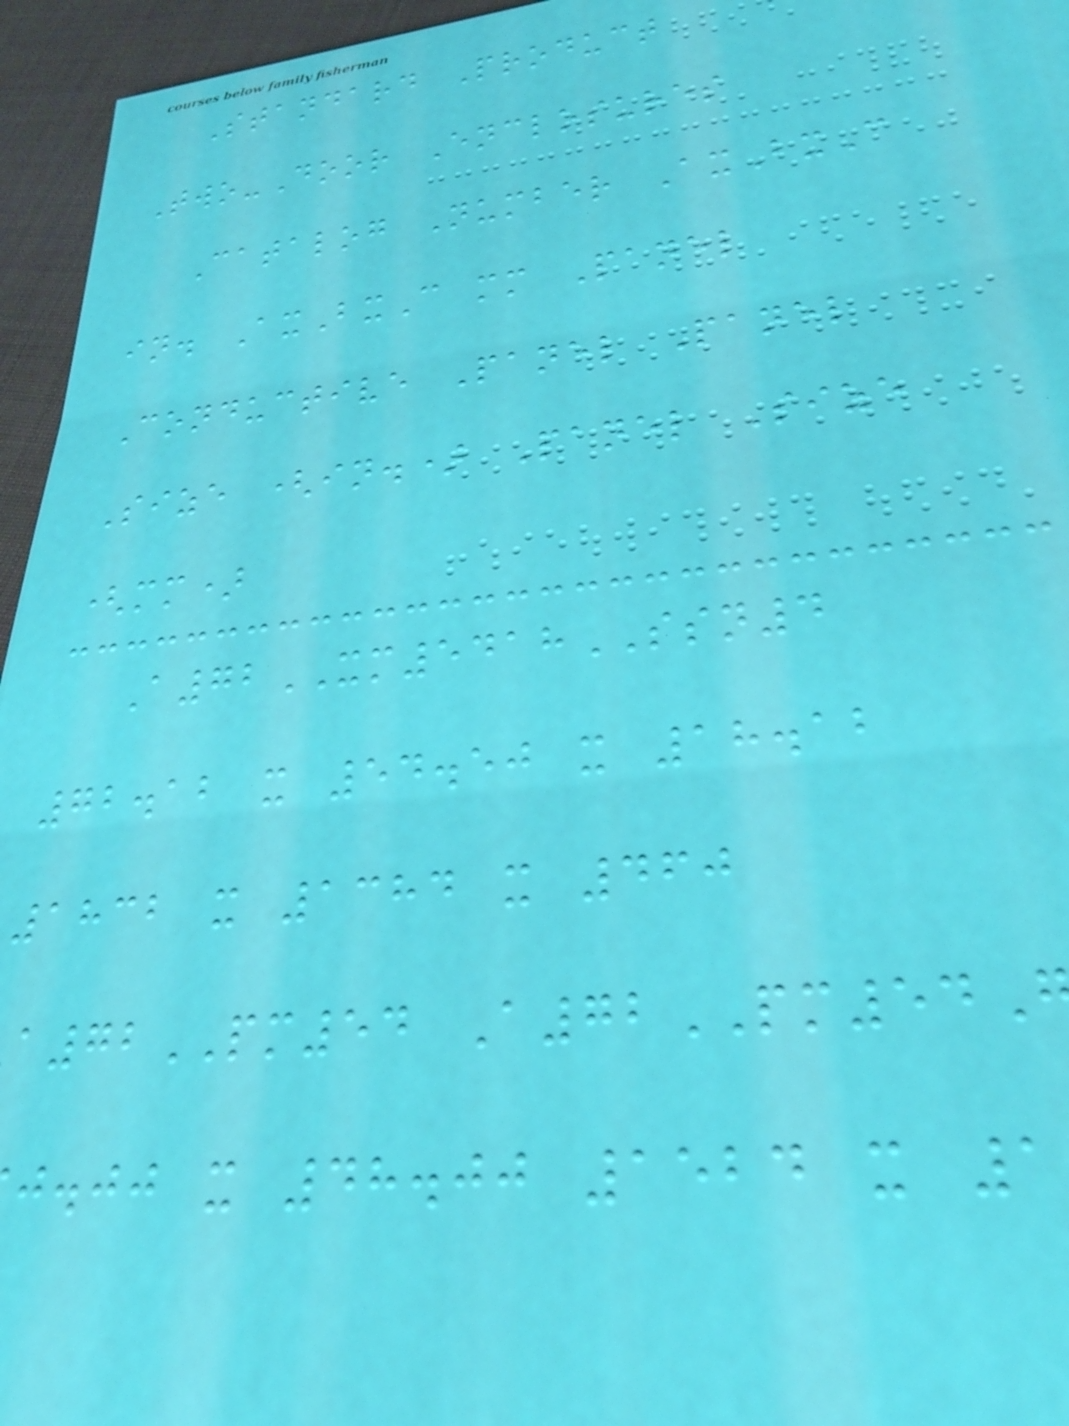Standard Product
Two-Door Enclosures
Catalog Number AxBxC
in. AxBxC mm Panel
Conductive Panel Panel
Size (in.) Panel Size
(mm)
A72XM5418SSN4
72.12 x 54.50 x 18.12
1832 x 1384 x 460
72PM54 A72PM54
j.jj x 48.00 1524 x 1
